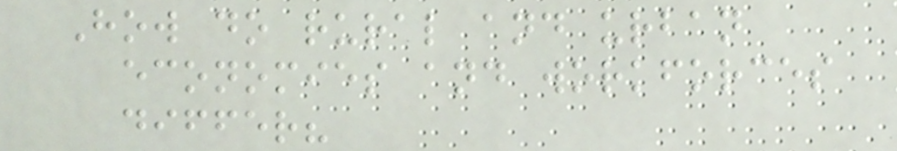How do rural and urban
economies and workforces
differ?
